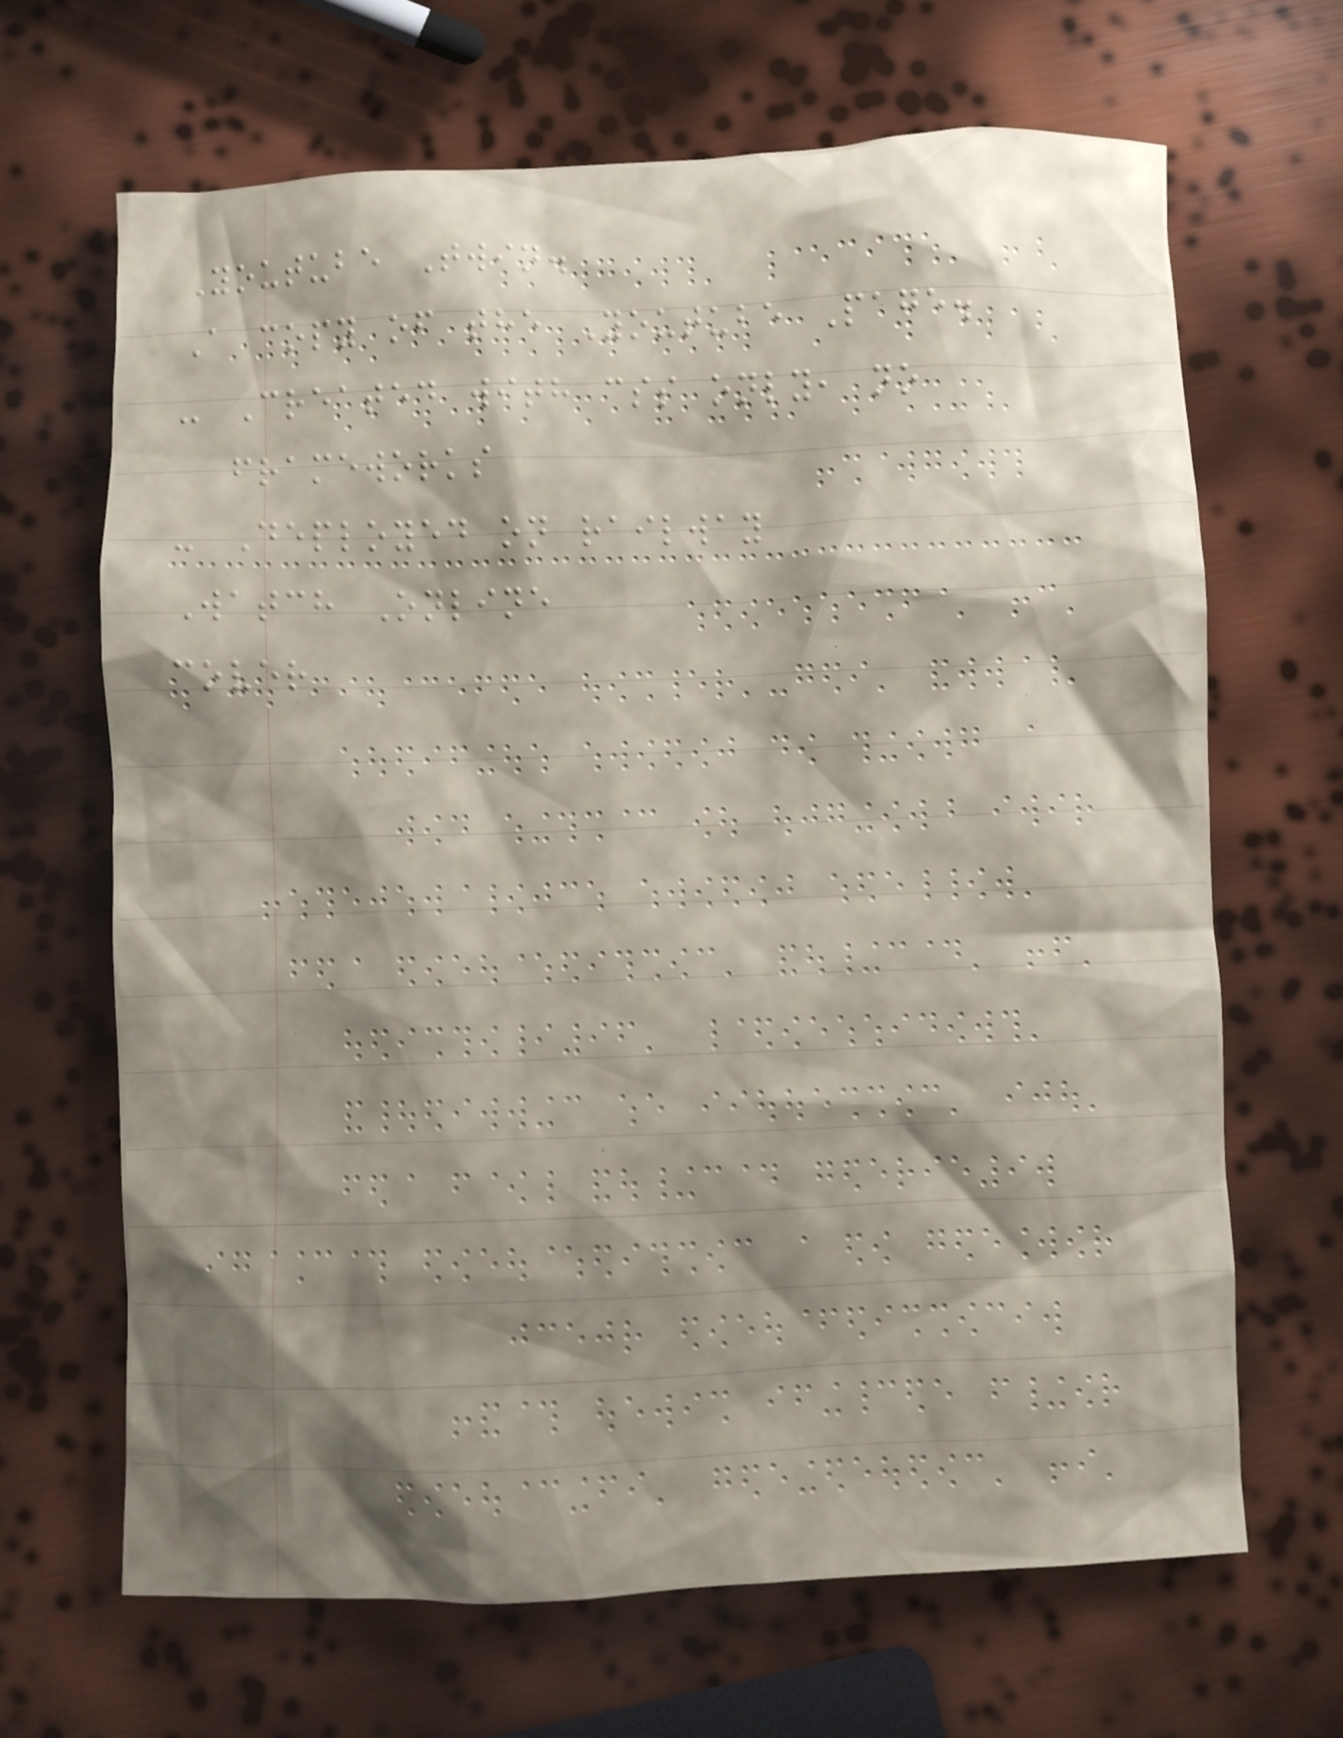Youtube Twin.
A copy of the Youtube Page.
- Created with css only, no
frameworks
- Deployed on railway
Watch Online
cover
